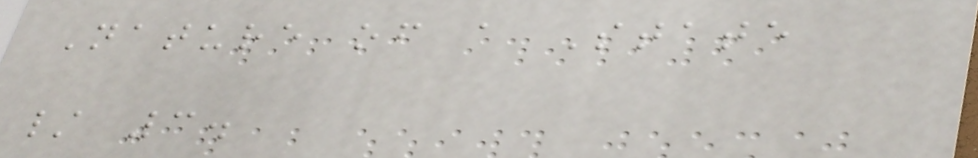Nature of a State
/ 3.
